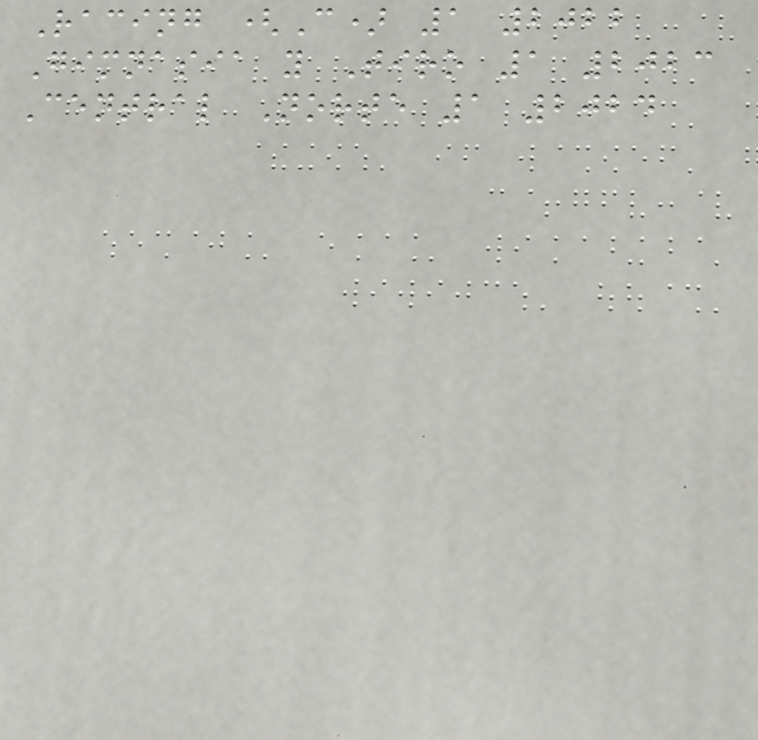Racing (C) 1 2022
Gimnasia y Tiro 1 2023
Central Norte 1 2024
